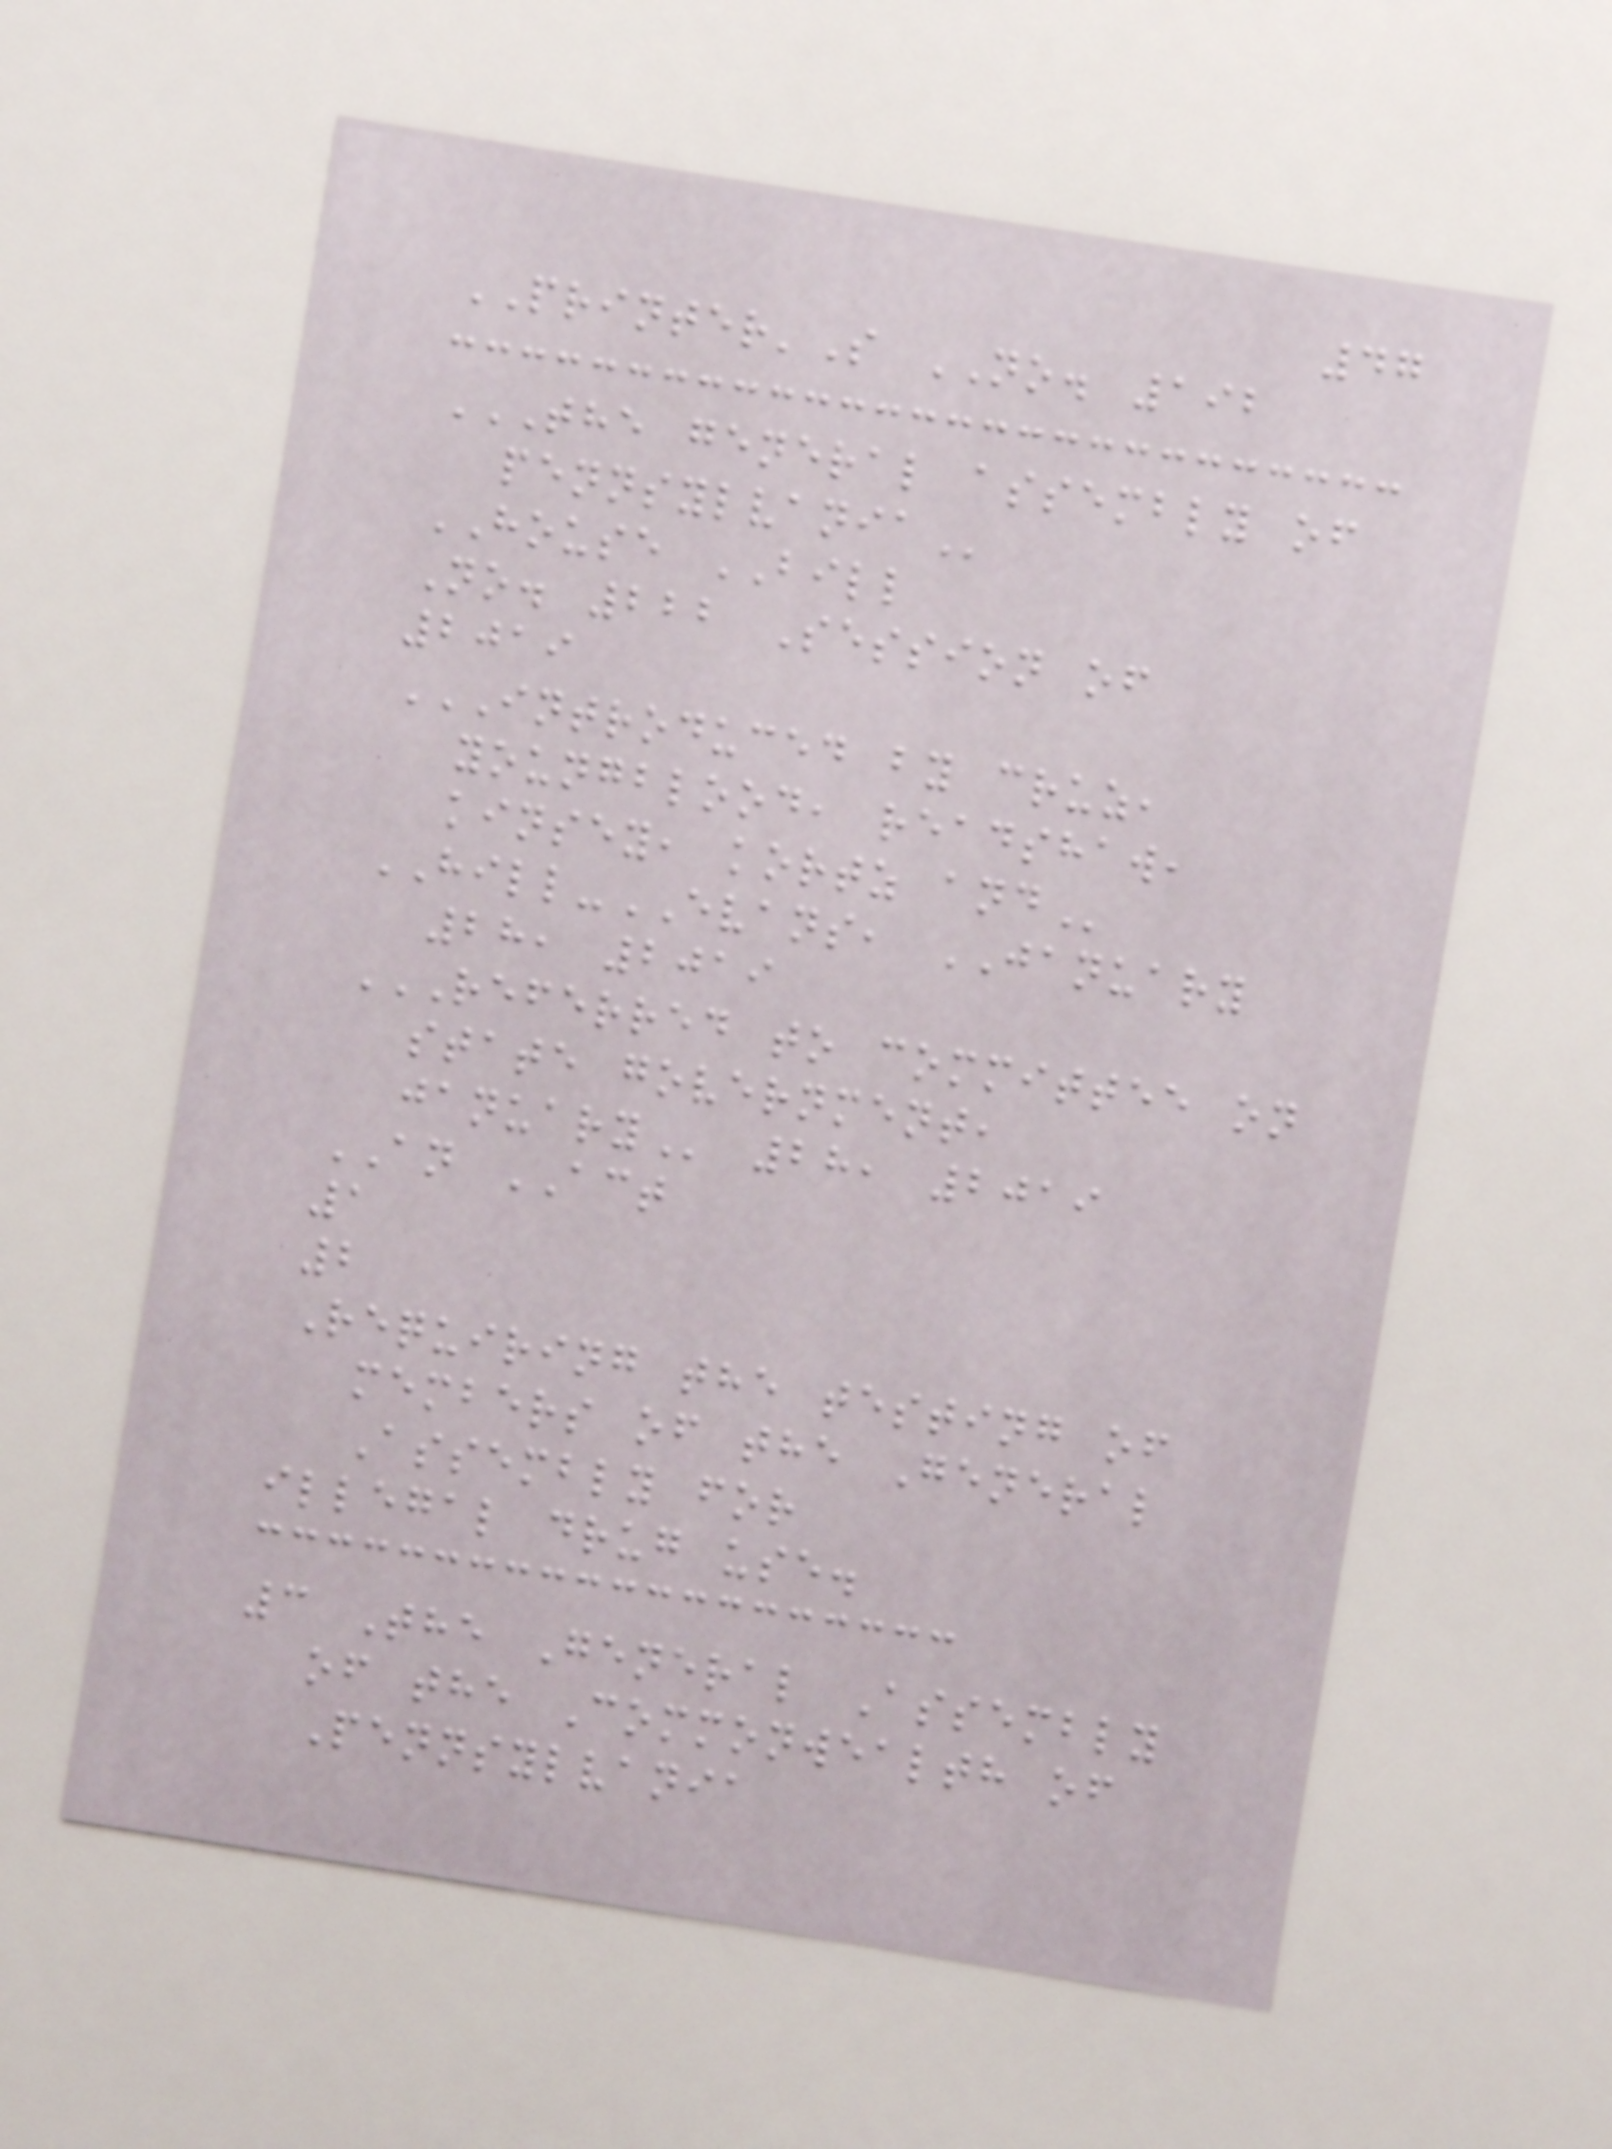47
PRINTER'S NO. 192
THE GENERAL ASSEMBLY OF
PENNSYLVANIA
HOUSE BILL
No. 222 Session of
2019
INTRODUCED BY CRUZ,
YOUNGBLOOD, READSHAW,
KINSEY, KORTZ AND
HILL-EVANS, JANUARY
28, 2019
REFERRED TO COMMITTEE ON
STATE GOVERNMENT,
JANUARY 28, 2019
AN ACT
1
2
Requiring the testing of
members of the General
Assembly for
illegal drug use.
3 The General Assembly
of the Commonwealth of
Pennsylvania
